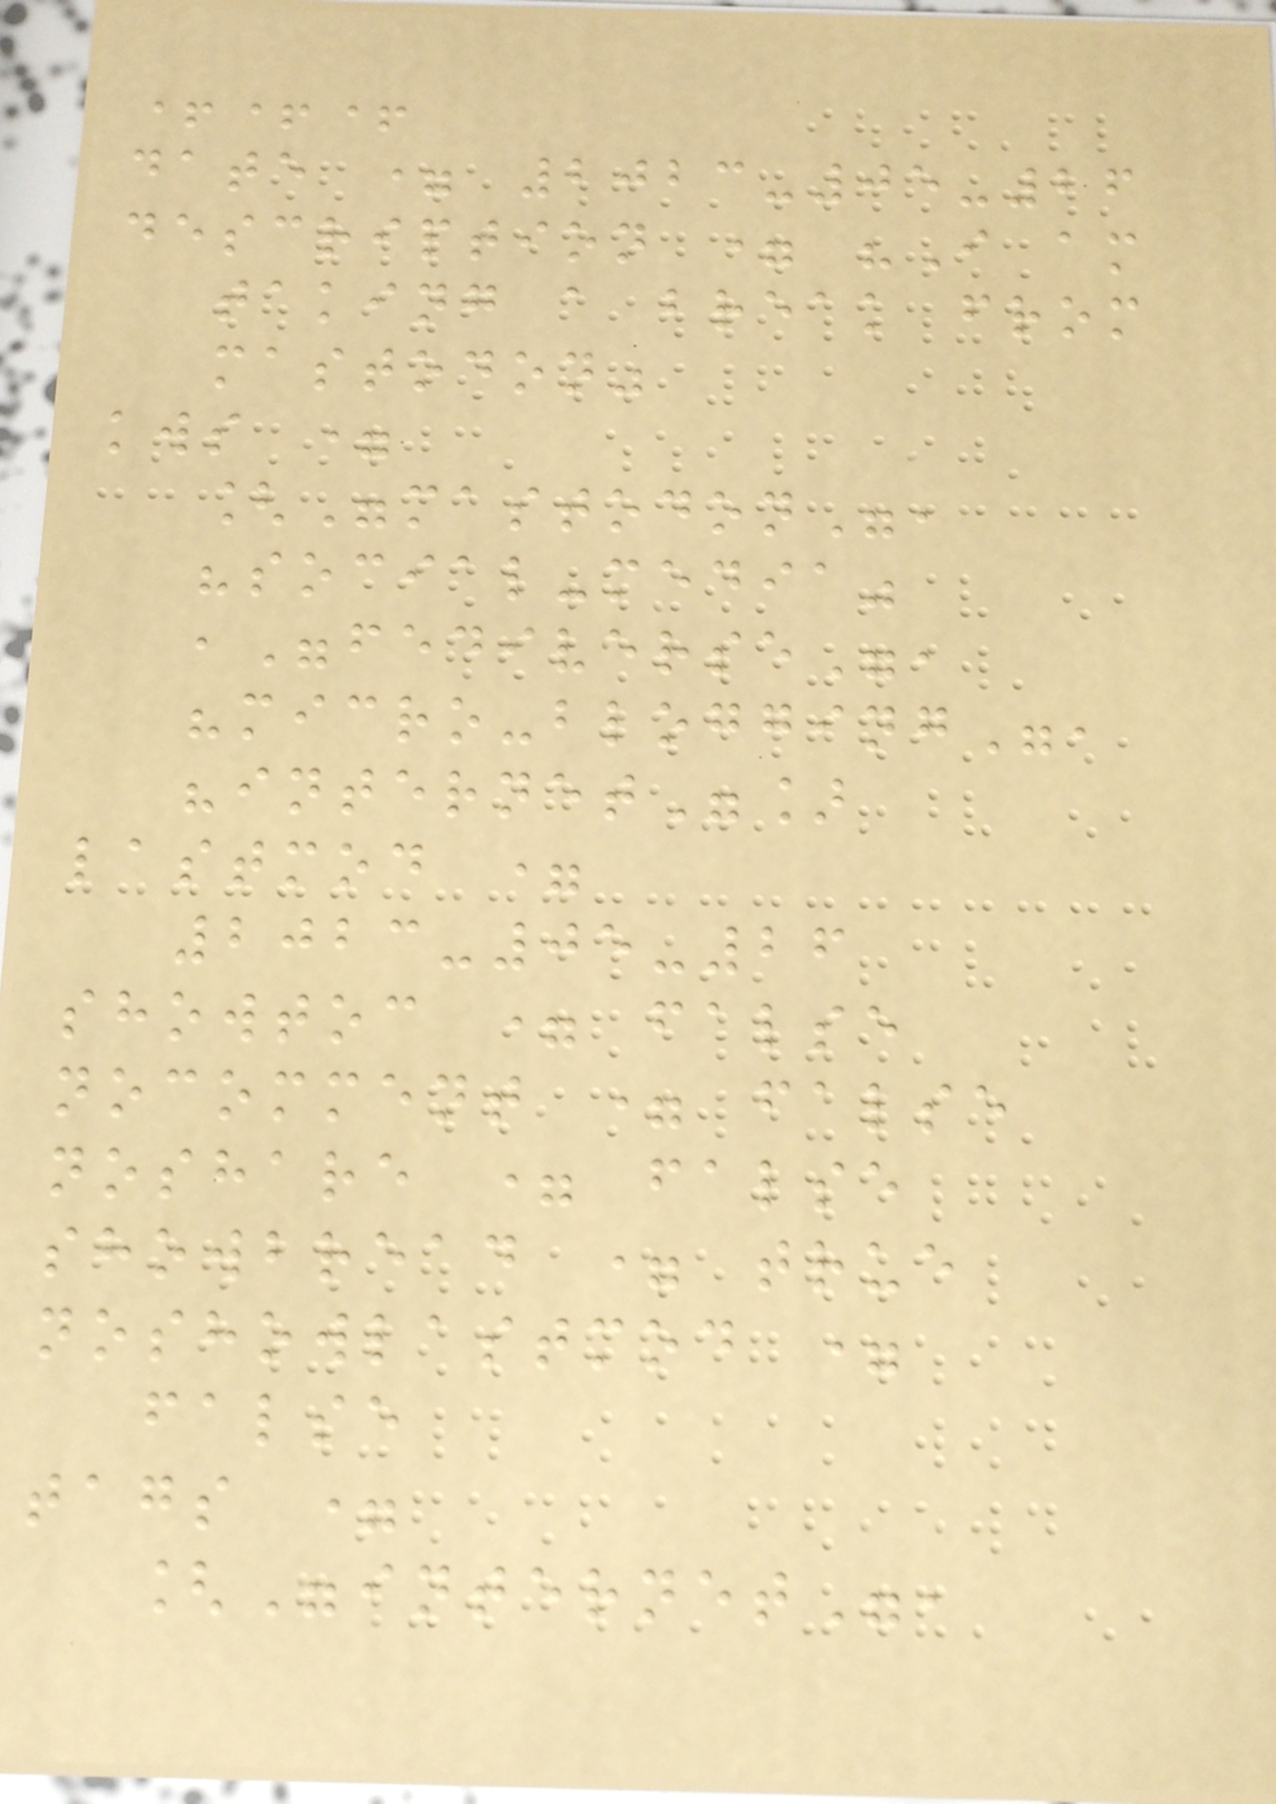+++
date = 2023-05-26
description = "I am
taking a break from
mastodon"
kws =
["mastodon",
"social-media"
,"fediverse",
"micro-blogging",
"internet"]
lastmod =
2023-05-26
showtoc = false
nocomment = false
noshare = false
showbread = true
noshowlastmod =
false
tags =
["internet",
